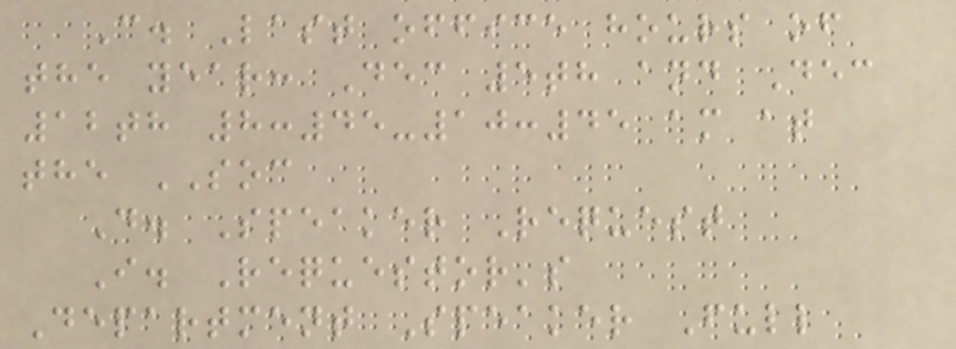C. Last office hours of
the year: Dec 5th and Dec
12th 8:45-10:45 am at
the SOC
D. Speaker Request
I. Requestor's
Department Speaker Full
